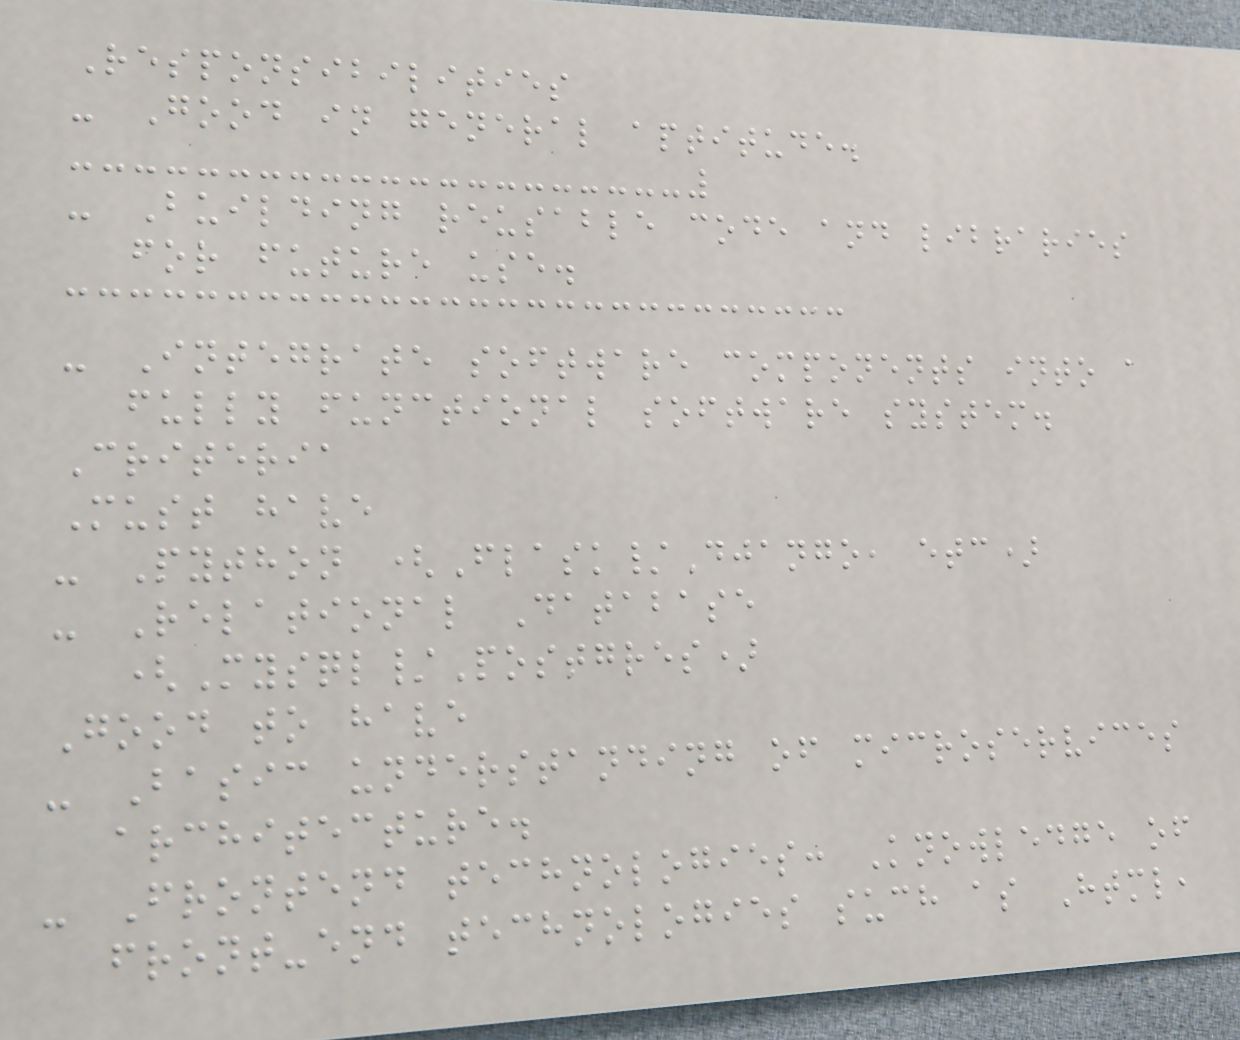Responsibilities
- Good in general aptitude.
- Building reusable code and libraries
for future use.
- Integrate software components into a
fully functional software system.
Criteria
Must have
- Python (Flask/Django, etc)
- Relational Database
(Mysql/Postgres)
Good to have
- Basic understanding of microservices
architecture.
- Frontend technologies: Knowledge of
front-end technologies such as Html,
